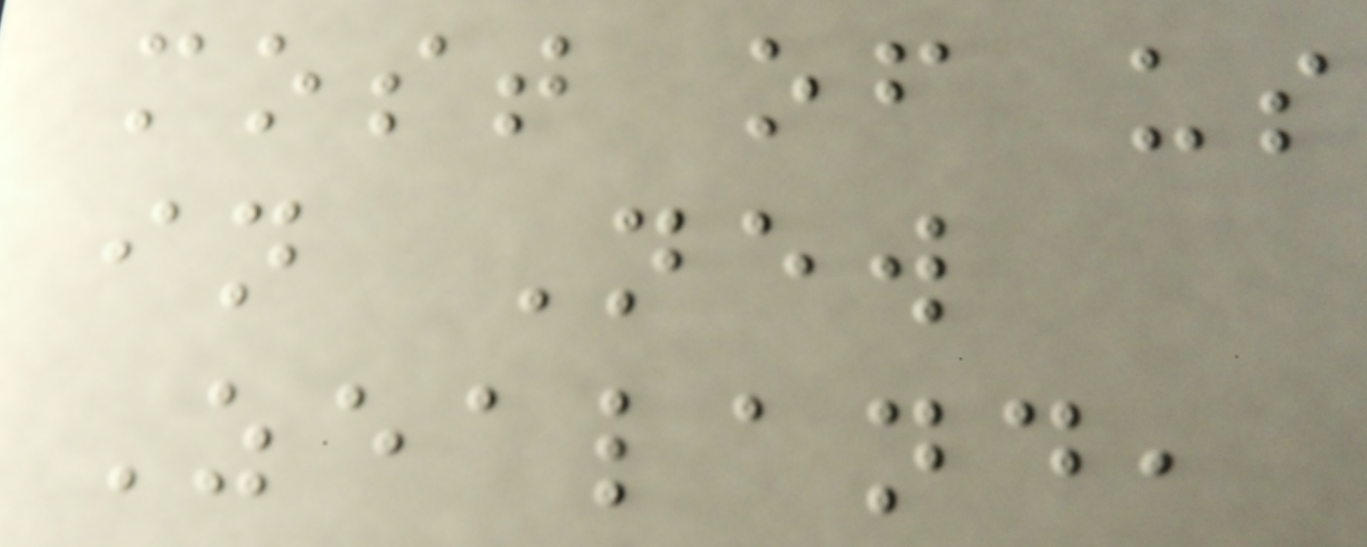most of us
in New
Zealand,
